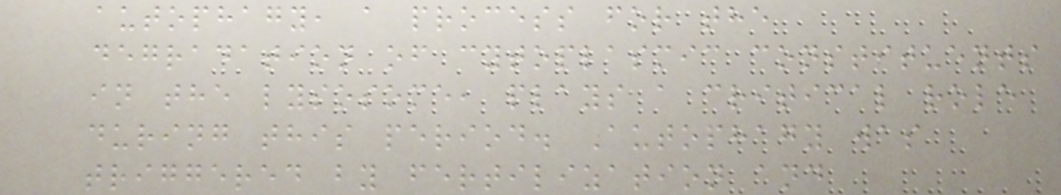autophagy, a process for the
degradation of cytoplasmic constituents
in the lysosome, plays a critical role
during this period. Autophagy was
triggered by fertilization and
